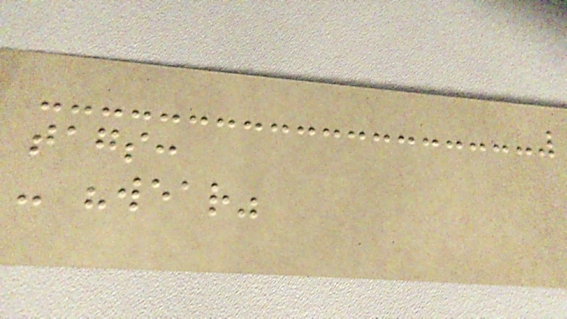tags:
- "wear"
